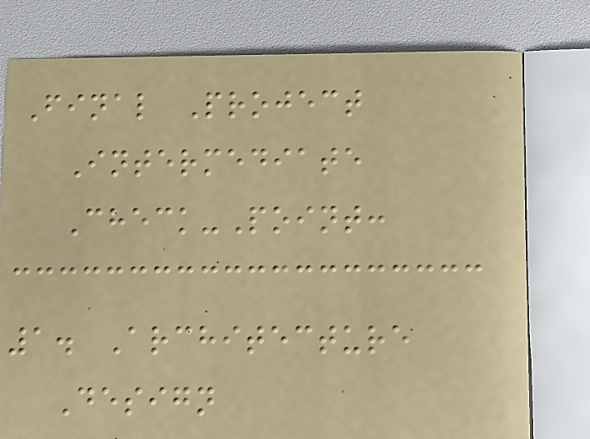Final Project
Intermediate
Check-Point:
1. Architecture
Design
